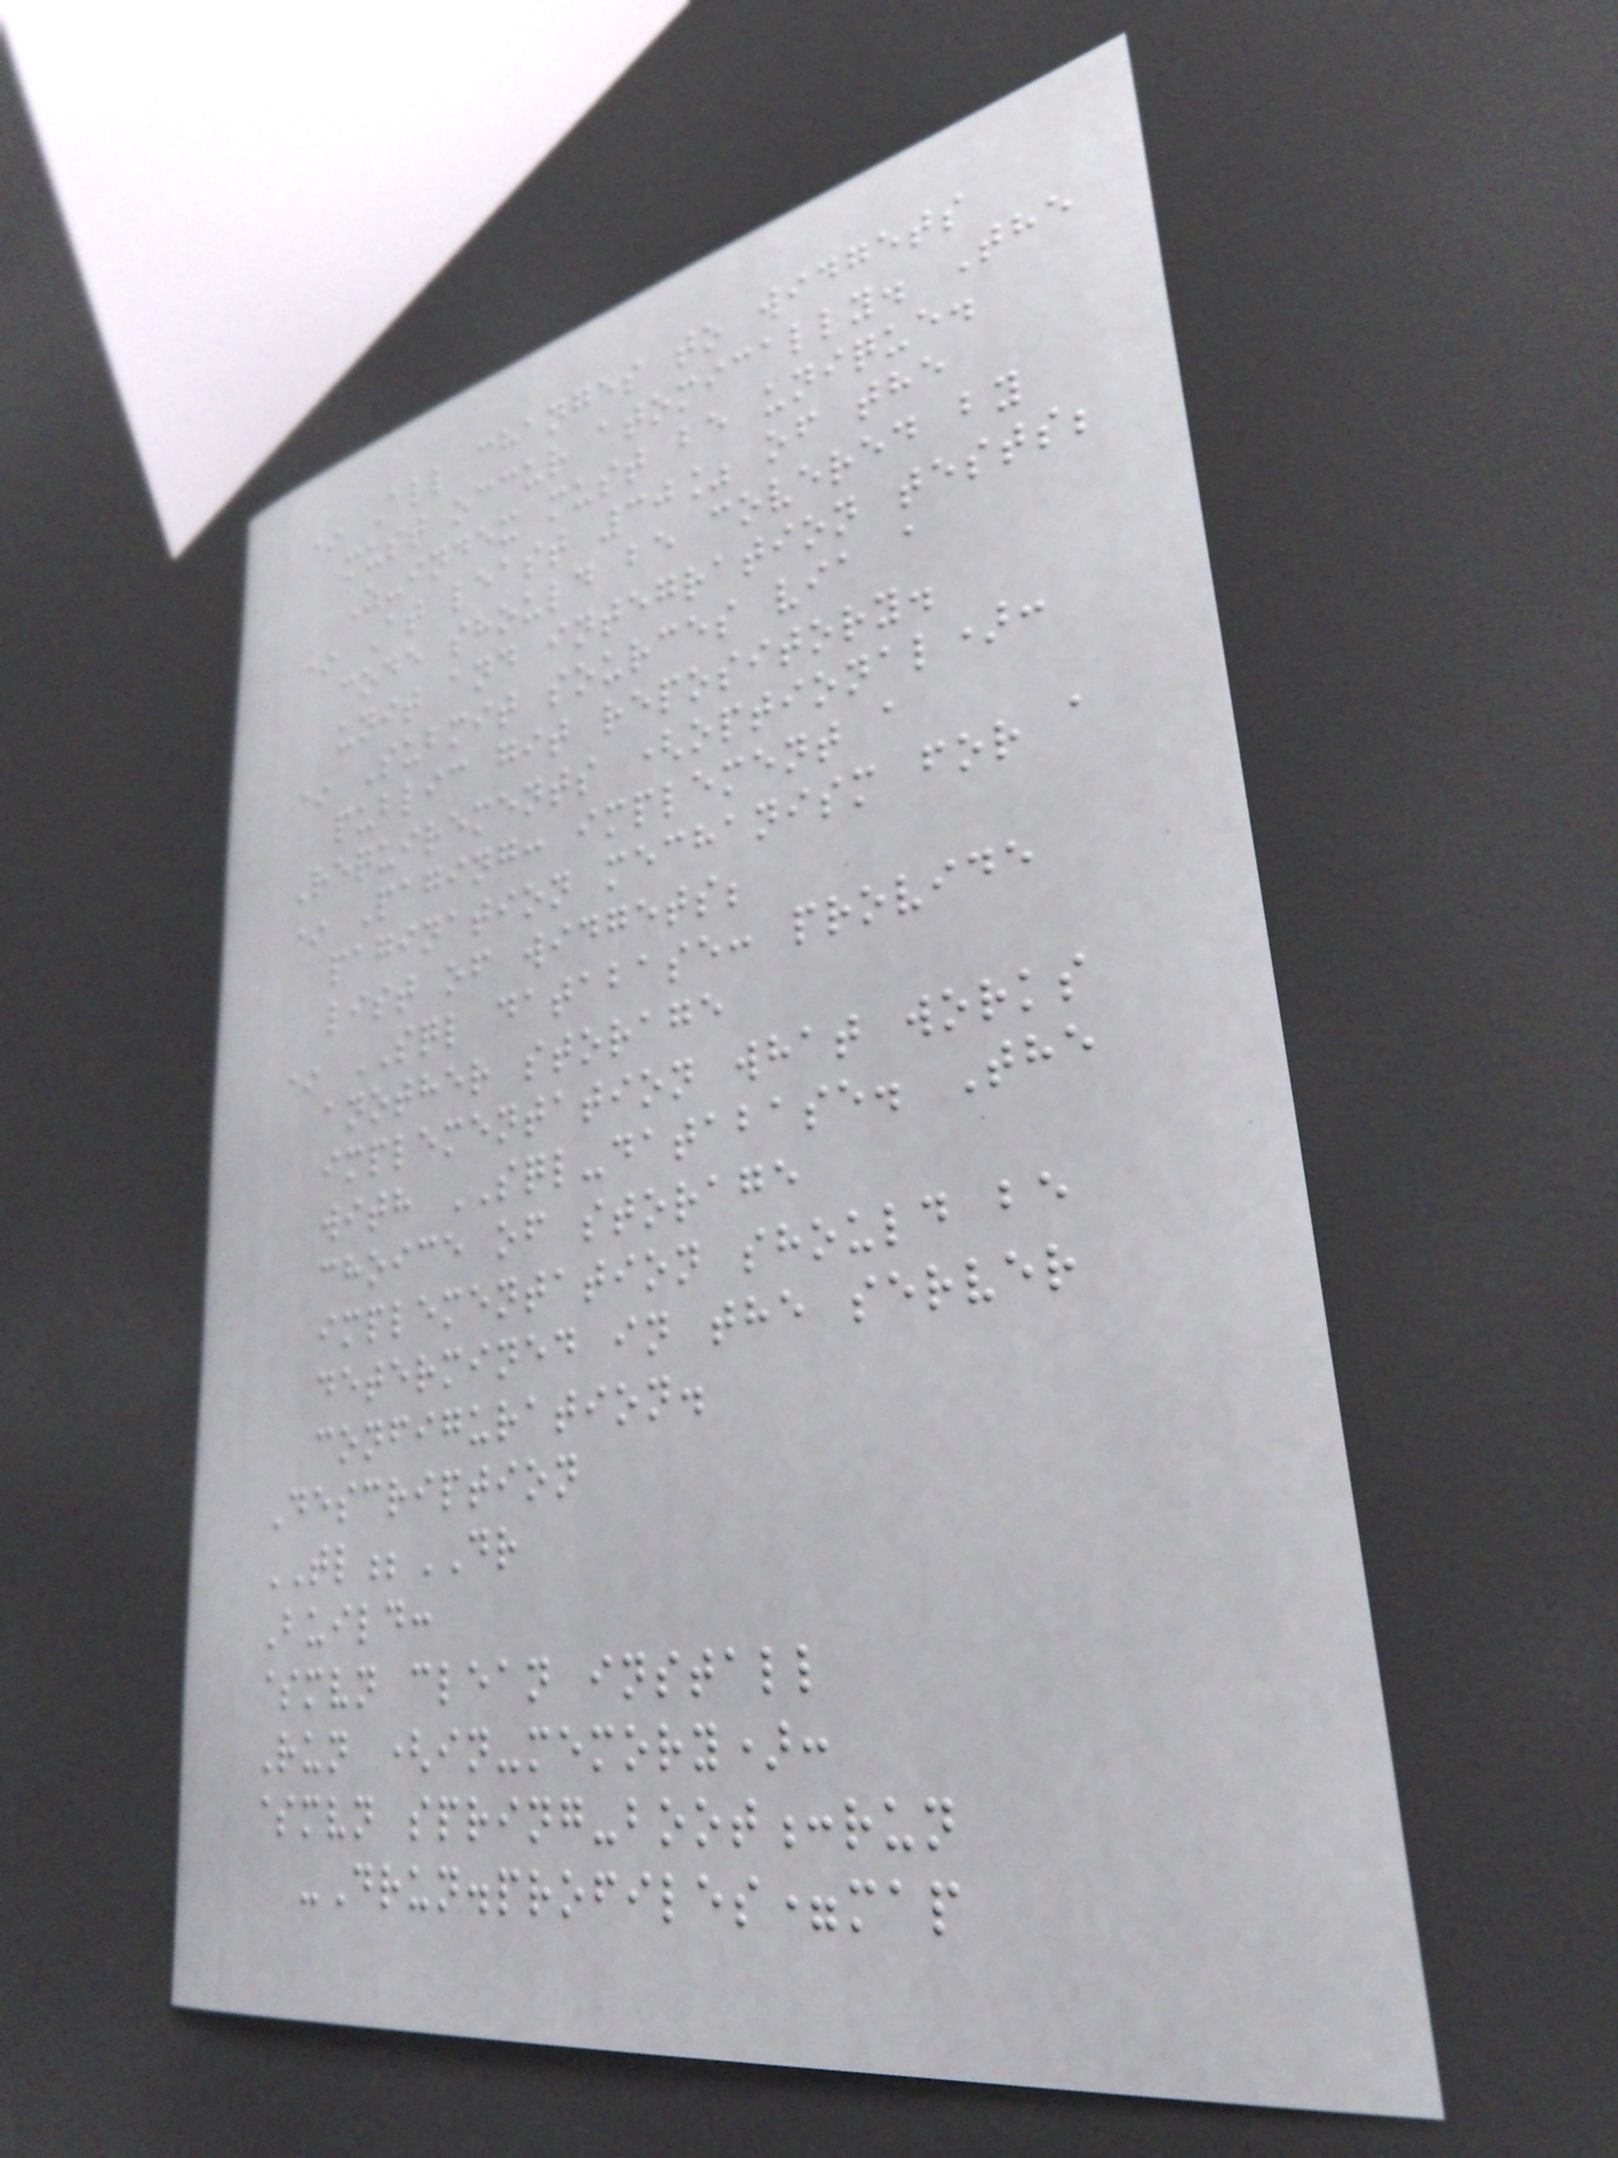* All changes to widgets
must occur atomically. The
Z-index must be unique.
* At least 30% of the
code should be covered by
unit and integration tests;
* Submit sources via a
public git repository.
Requirements (optional):
* Paging: implement a
pagination mechanism for a
list of widgets;
* SQL database: provide
another storage
implementation what works
with SQL-database. The
choice of storage
implementation should be
determined in the server
configuration.
Description
TL;DR
Build:
$mvn clean install
Run (in-memory):
$mvn spring-boot:run
-Drun.profiles=map
